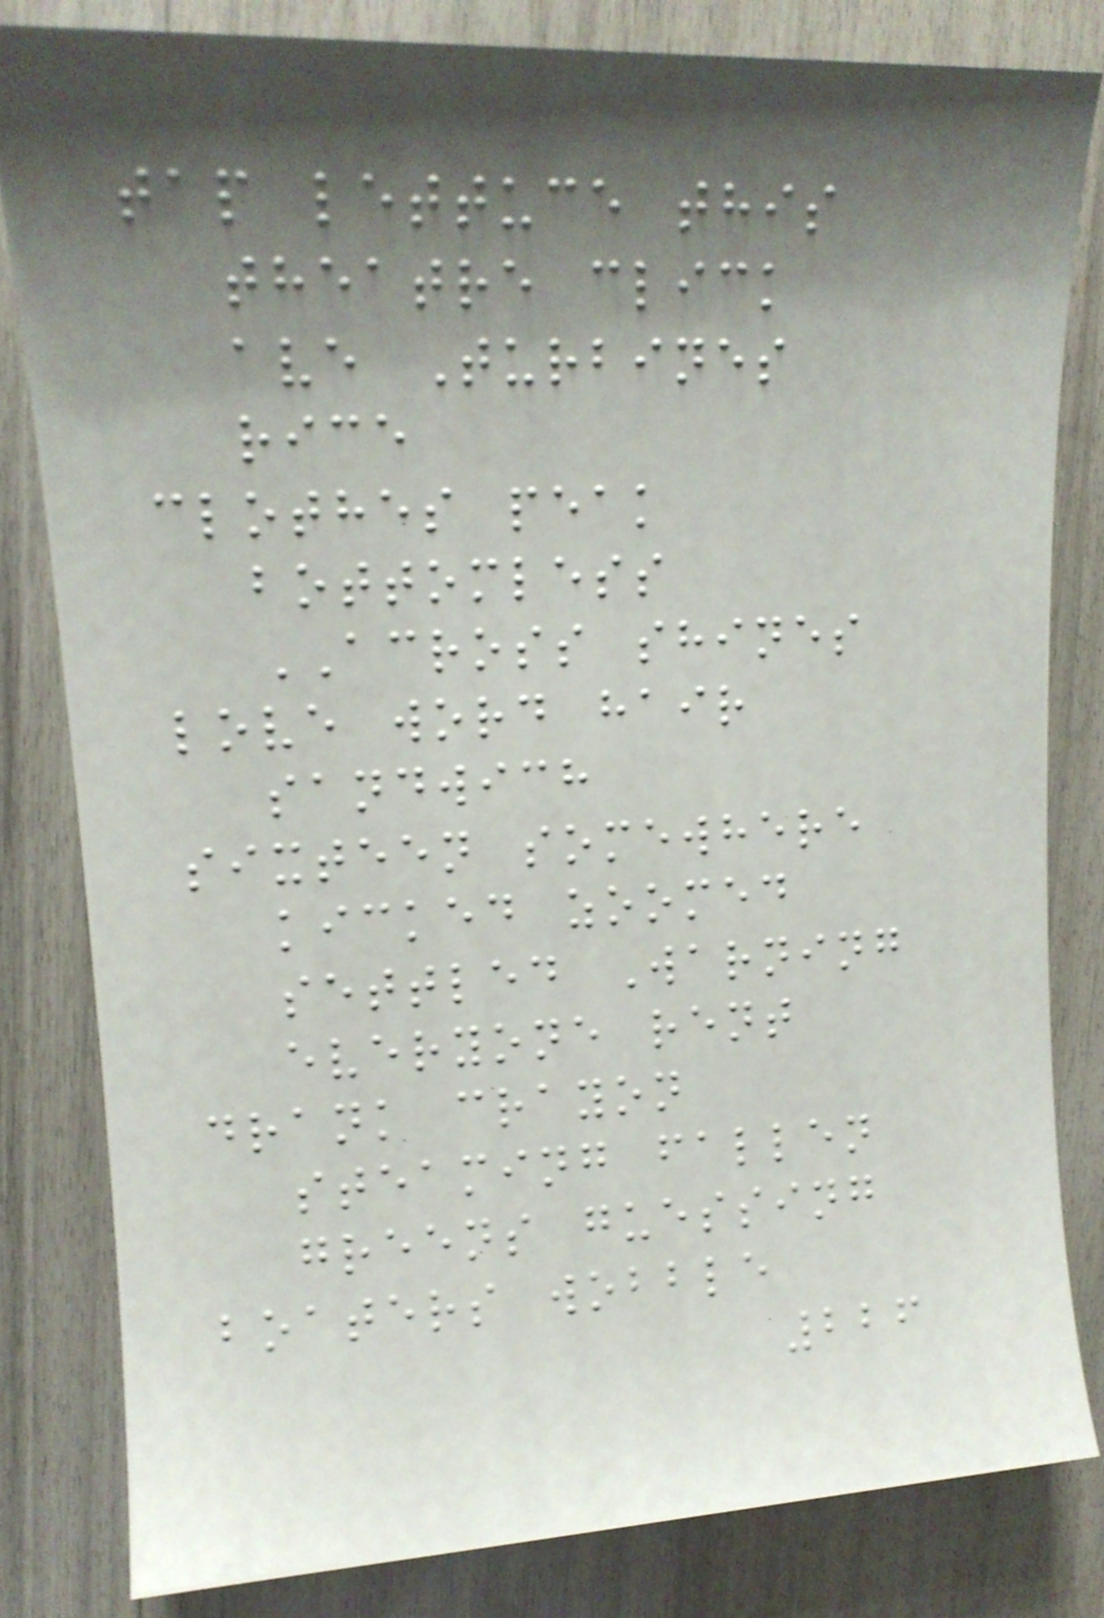tap lettuce this
theatre click
ave Turbines
rice
clothes peak
bottomless
ACROSS shines
love word hair
sandwich
sixteen somewhere
kicked zoomed
settled Warning
everyone rent
drank crayon
steaming fallen
greens guessing
boaters wobble
226
